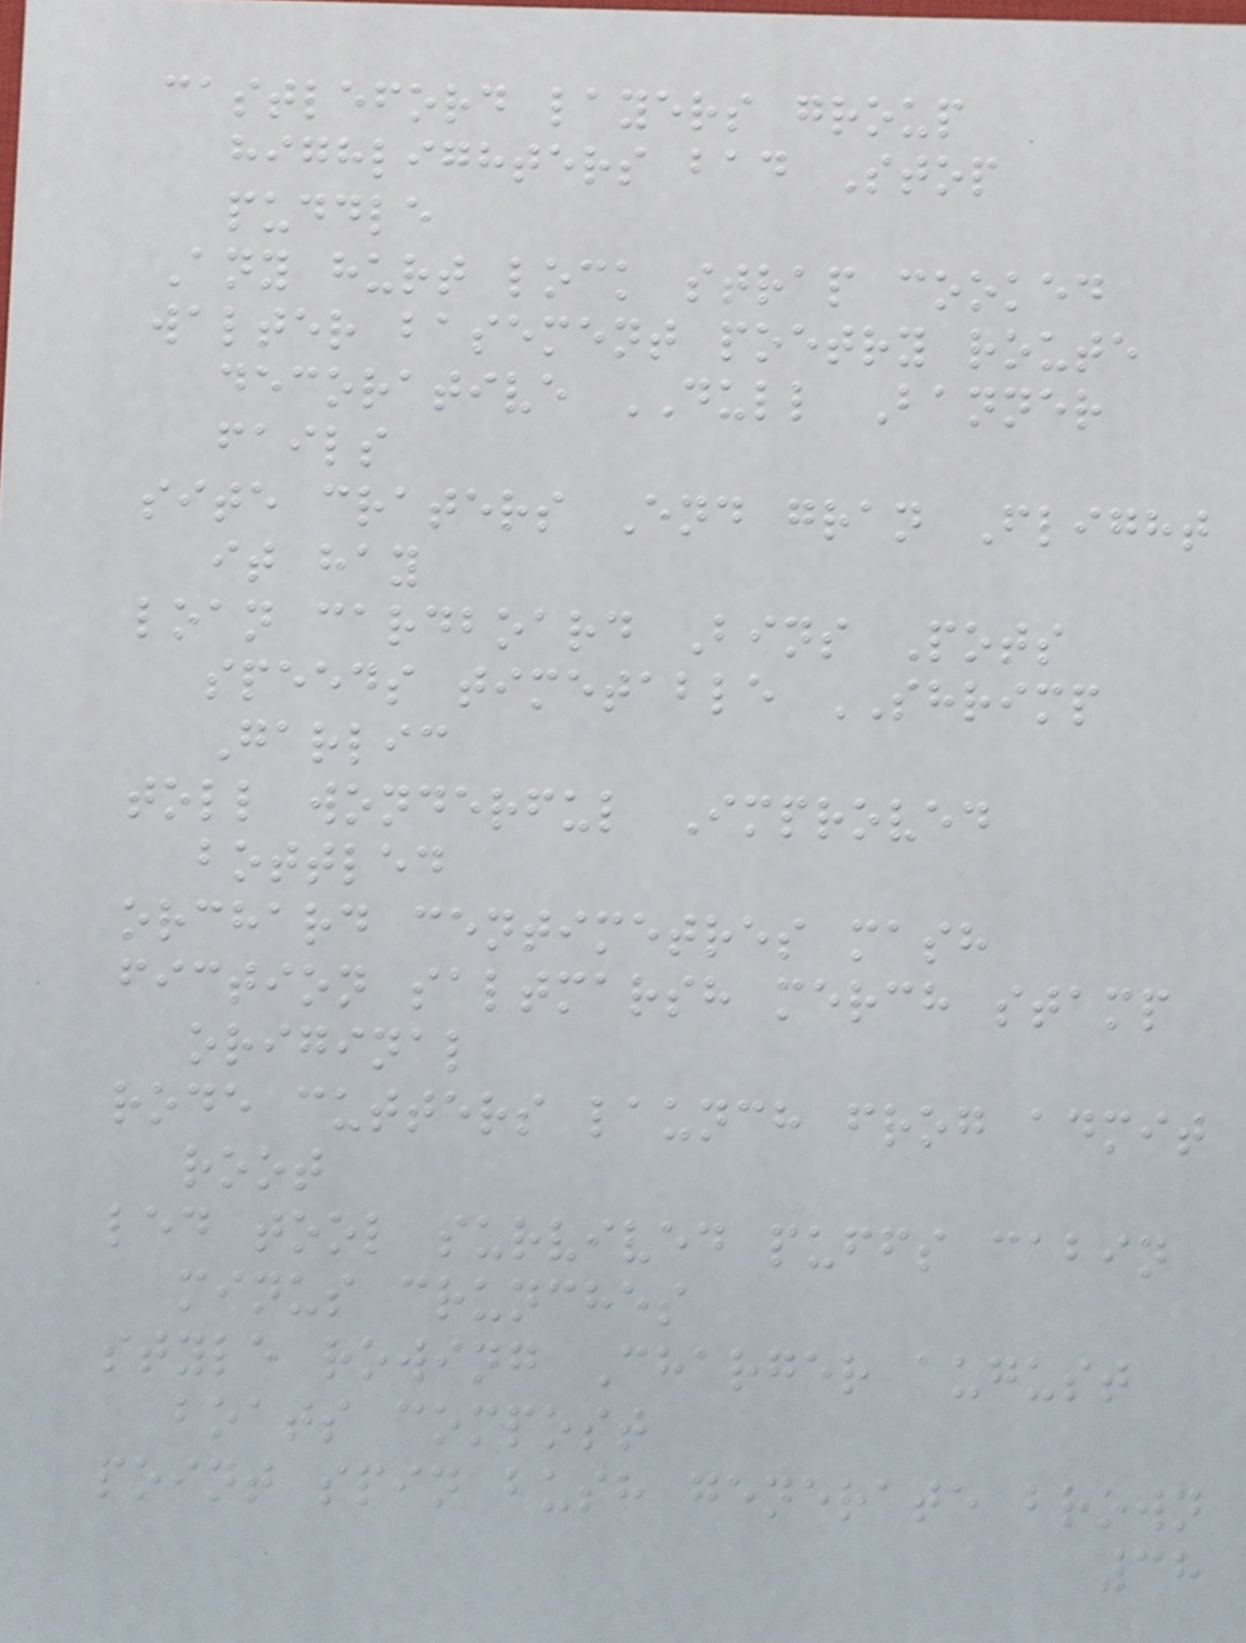castleford layers group
highlighters bad Stop
puddle
Any hurt lock strap cooked
walter basement poetry route
decorative DULL Banner
fails
site craters End gran Flight
it hay
loan cardboard Bins Pots
speeds timetable SHRIMP
Garlic
toll wonderful Improved
bottled
orchard centimetres mash
fiction saltmarsh merch stamp
original
rode cutters launch frog admit
root
led tool survived puffs cabin
minus crunches
style rowing Charger august
boats compost
point spin bush generate brown
38
